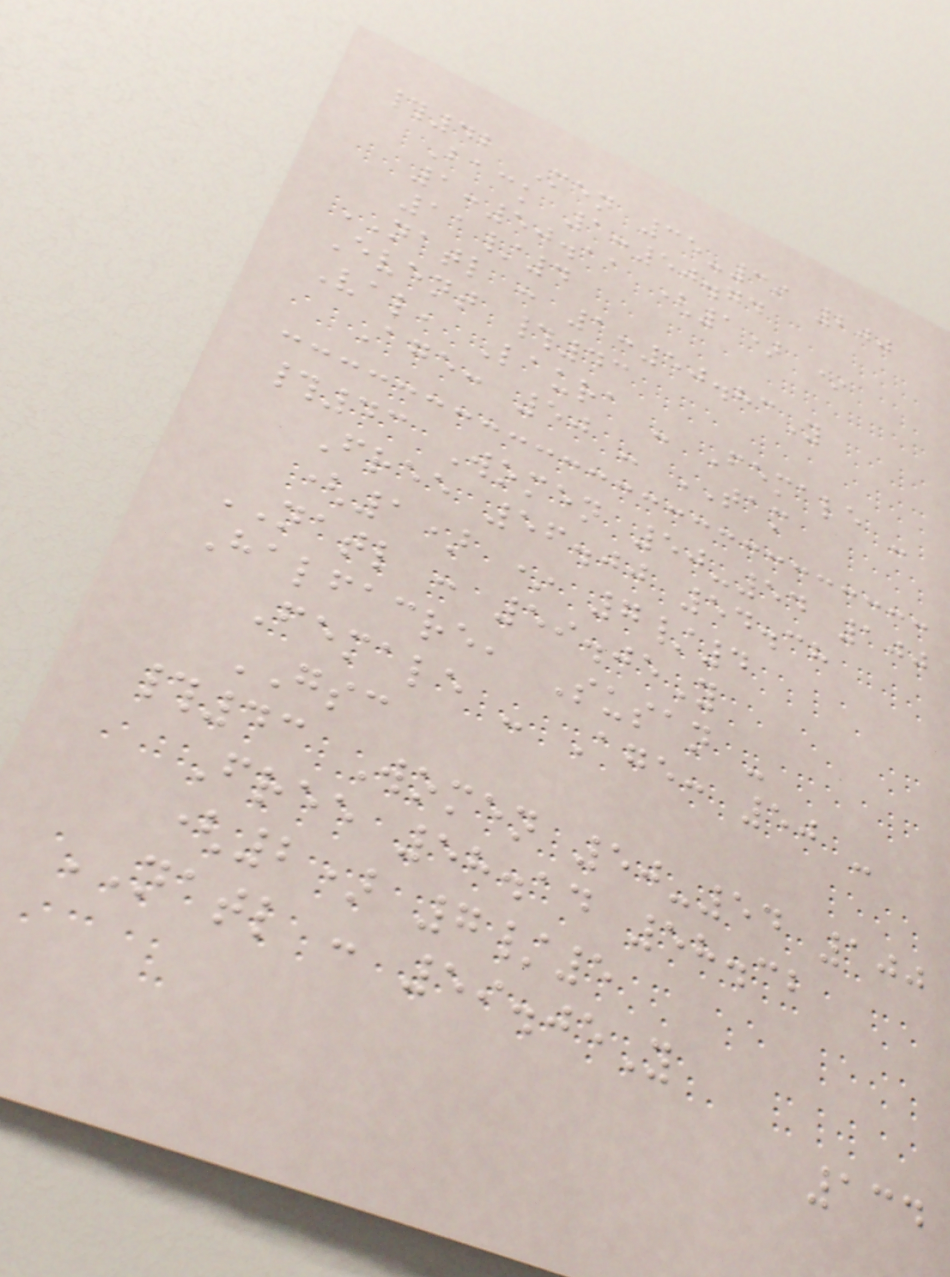#42 Men 35-39 200
Back 1:50.74
1:50.11 (1) *
11/4
NATL : 1:50.83Y
Event #43
Val, Laura - Female -
Age: 50 - TAM
#43 Women 50-54 100
Free 56.00 54.38
(1) * 7/4
NATL : 59.05Y
Halfacre, Susan -
Female - Age: 50 -
GSC
#43 Women 50-54 100
Free 58.14 58.32
(2) 7/5
NATL : 59.05Y
134
